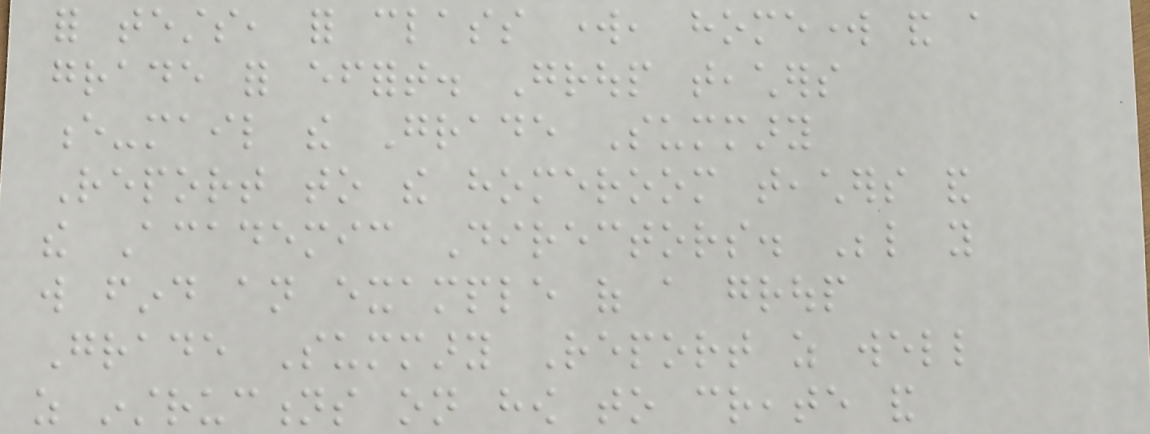for tests, for class work, homework and a
grade for effort. Group teachers
e-mail the Grade Summary
Report to the homeroom teachers and
the Academic Directors. Below you
will find an example of a group
Grade Summary Report as well
as instructions on how to create and
